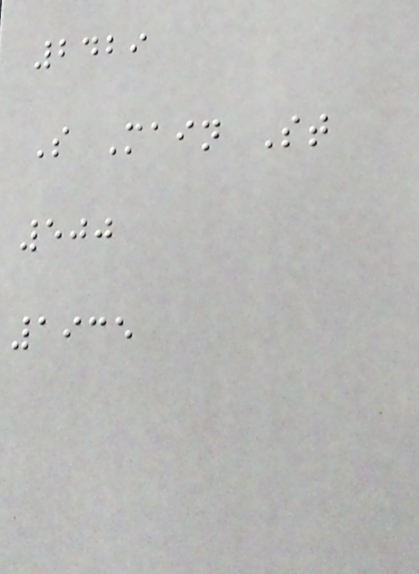2429
S Main St
500
1935
